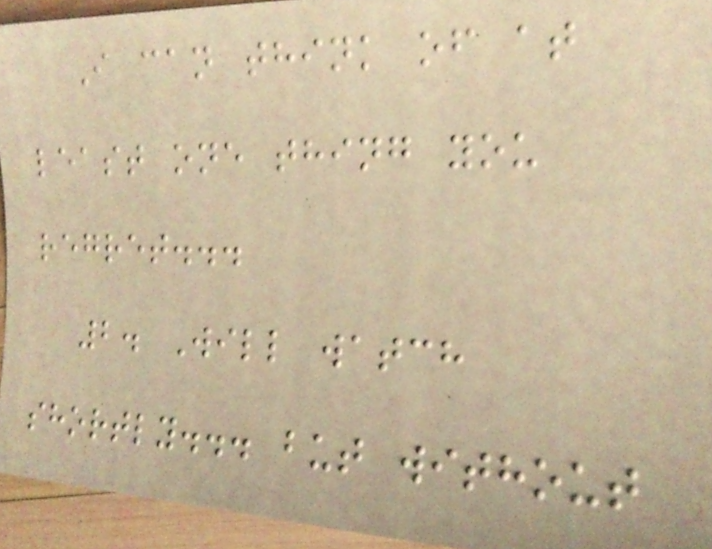I can think of at
least one thing you
regret...
2. Will watch
shortly... but without
